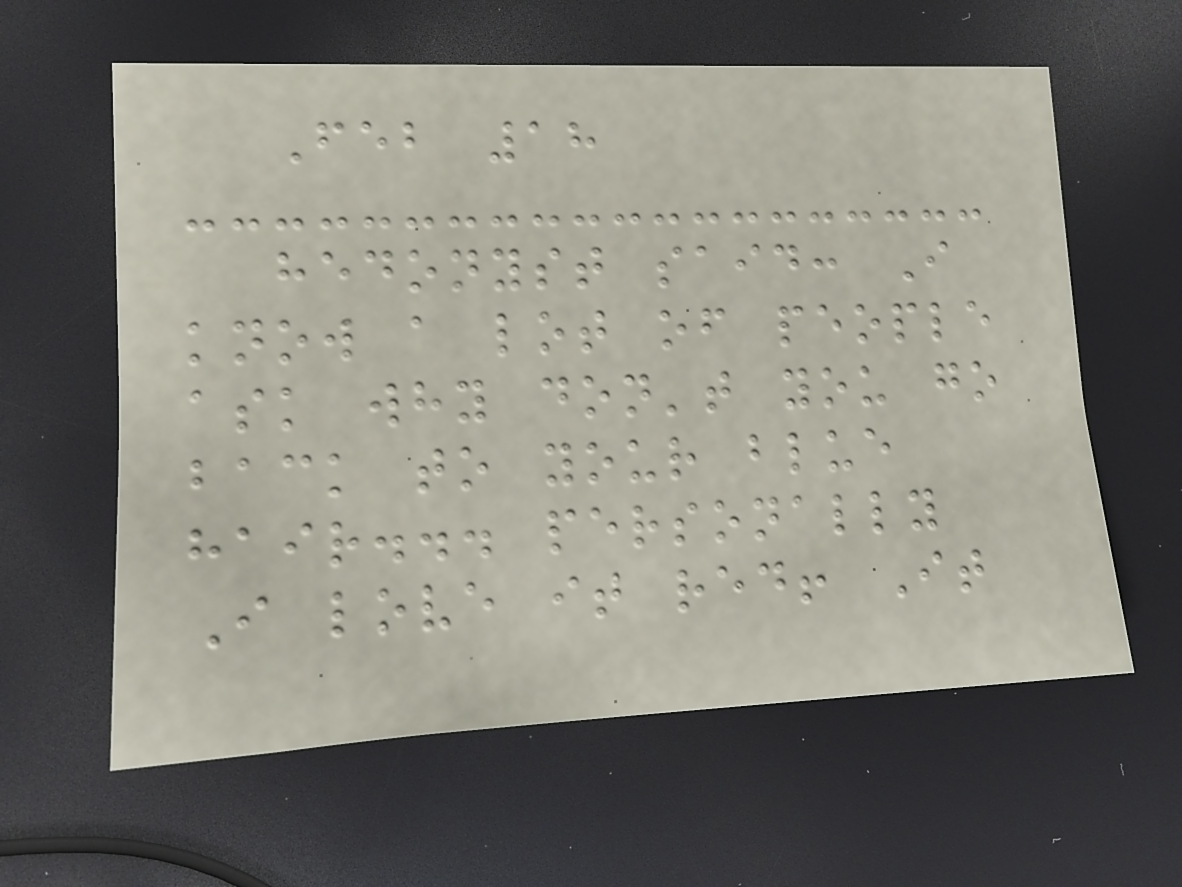Feb 18
hedonyst said: I
know a lot of people
ask why don't you go
back to your blue
hair... personally
I love it red! It
